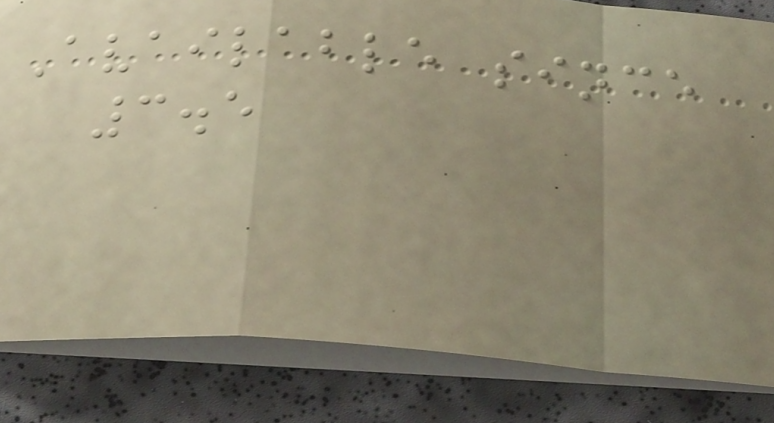Available since
3.5
